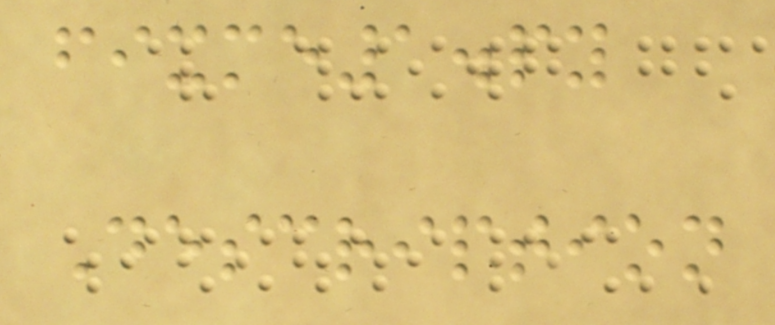fixme1.py
Description
